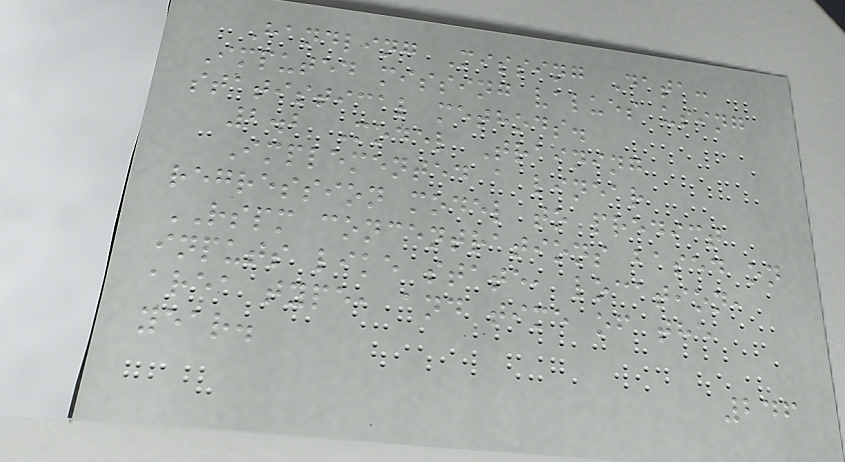Handling Missing Data:
Imputed missing values using
statistical methods.
2.2 Model Training
Implemented a linear
regression model to predict
RSPM concentrations based on
inputs like state, location,
area type, and time of the
year.
246
